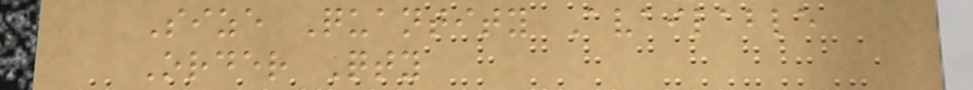Size Quantity Available
Order Qty
